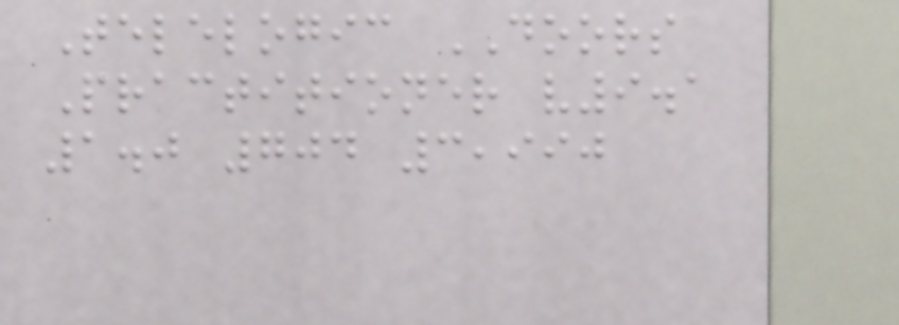Telelogic DOORS
Practitioner v9.1
1.0 704 3,990
